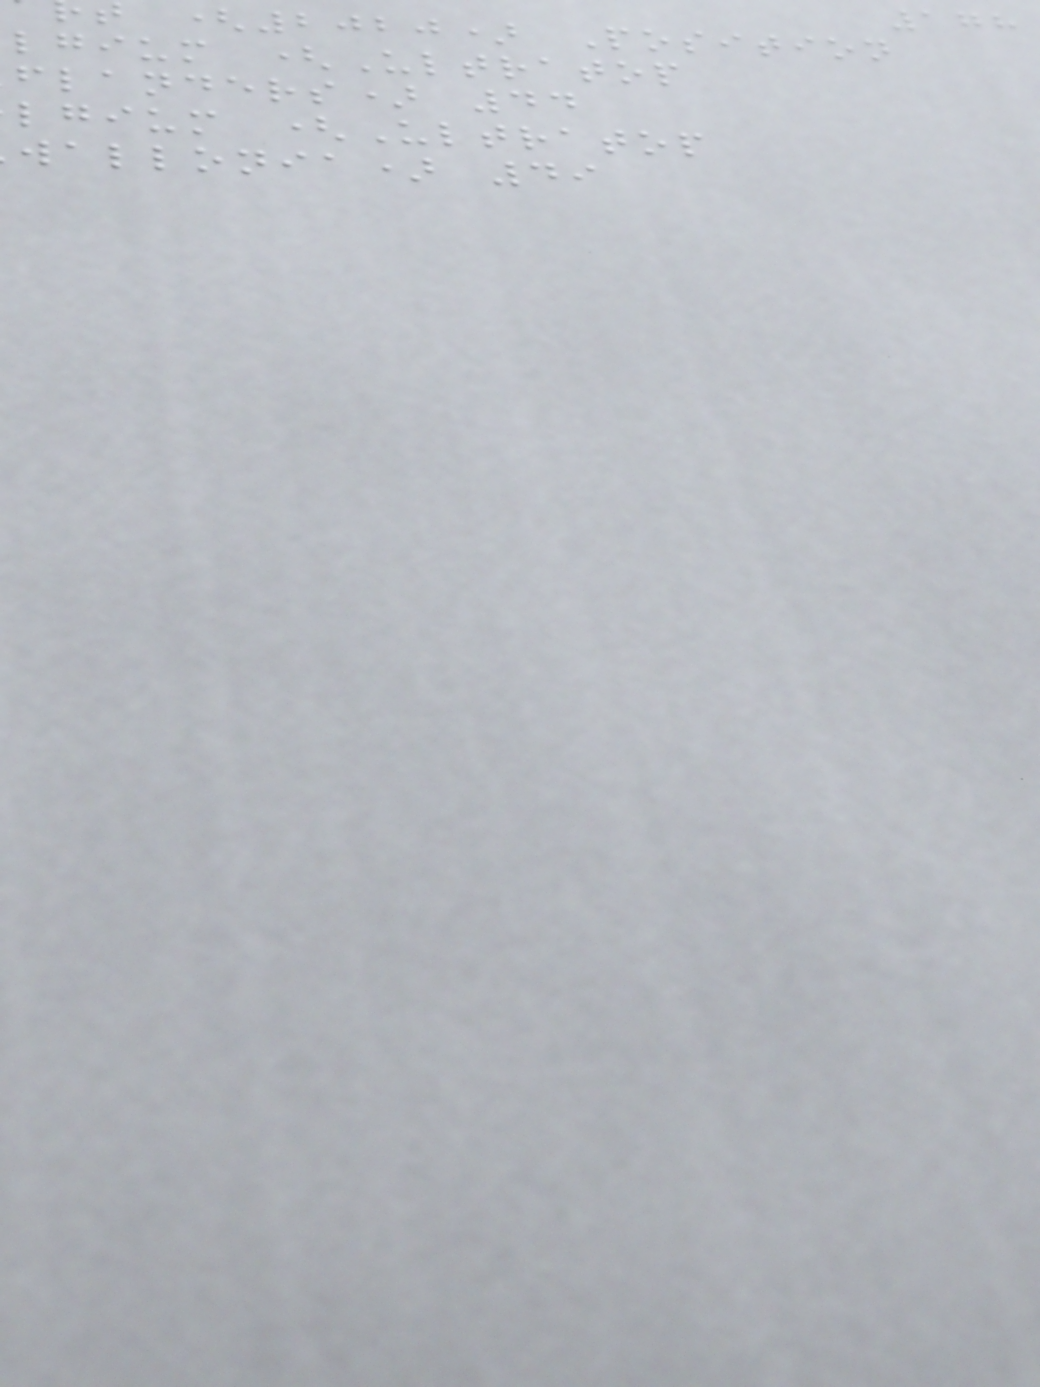178
(2020) Position
lgium (Ultratop
flanders) 44
lgium (Ultratop
wallonia) 49
